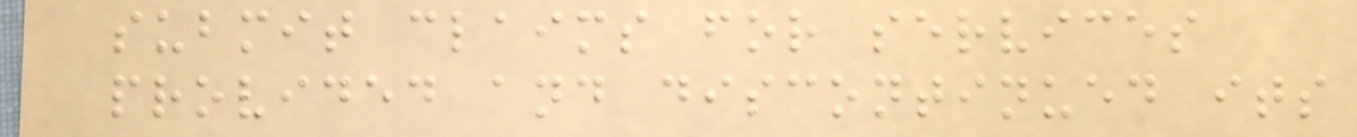submit claims for services
provided and discontinued its
